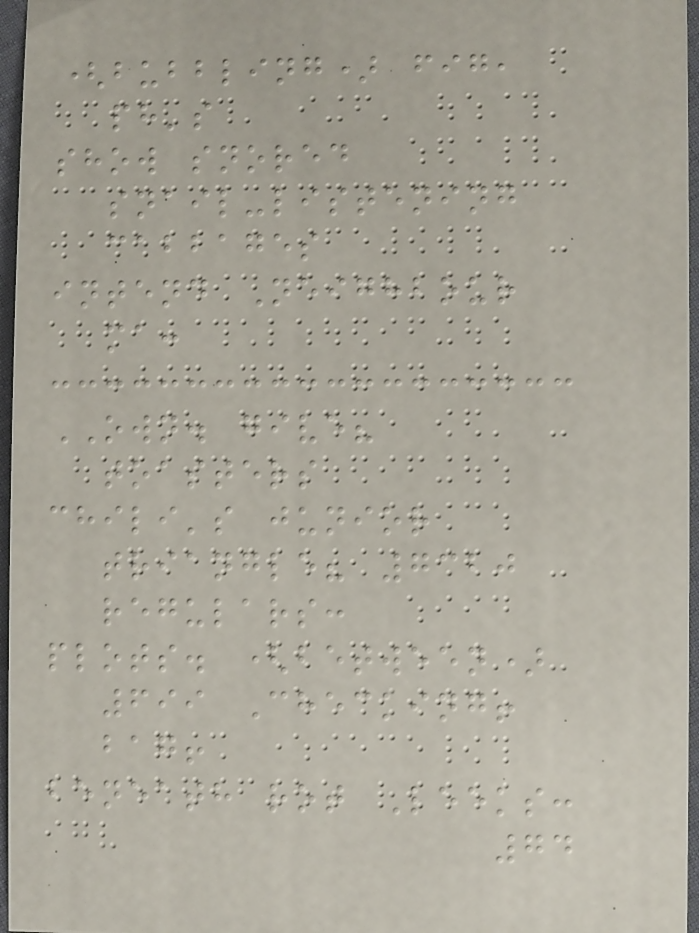(bubbling) fig,
ph's
show snored
snail-listening
cabbages
intend Neighbour
ma:
OWN. give?
toasters
chili's junior
triangle? 7320
regulars:
plots. (between)
699 Checking!
bag!
beneath rot Leeks:
74
